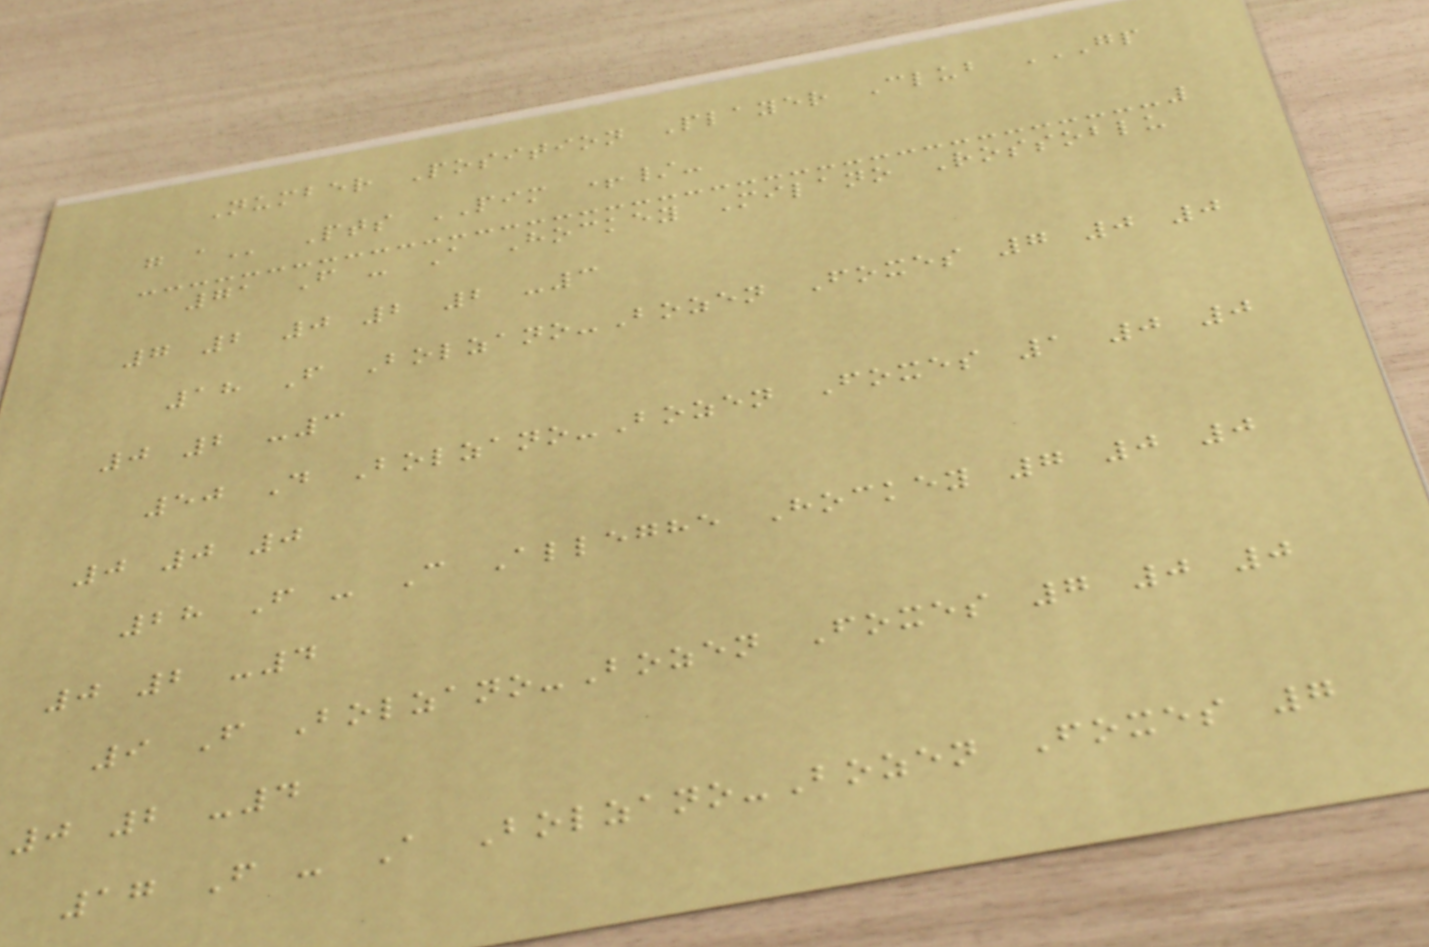Number Position Player Club GP
G A Pts PIM +/-
71 F - A Hockey Milano Rossoblu
7 2 0 2 2 -3
18 F Bolzano-Bozen Foxes 7 0 0
0 2 -3
50 D Bolzano-Bozen Foxes 1 0 0
0 0 0
28 F - C Alleghe Hockey 7 0 0
0 2 -4
9 F Bolzano-Bozen Foxes 7 0 0
0 2 -4
17 F - A Bolzano-Bozen Foxes 7
